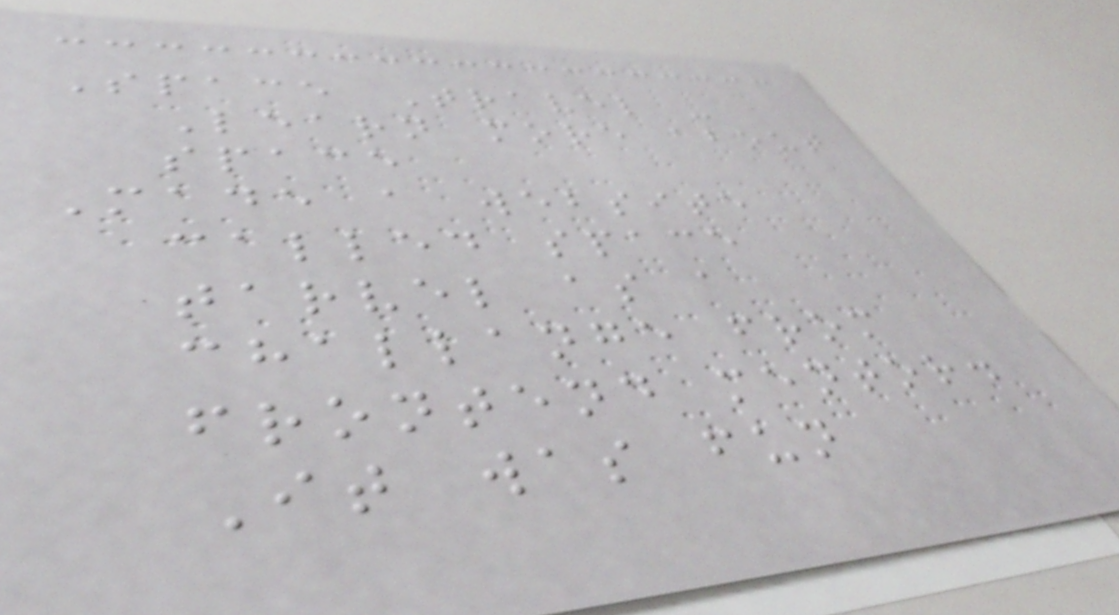Space Travel -
Learn more about
space
Made a website
called space
tarvel as a
challange from
frontend mentor.
It was fun
